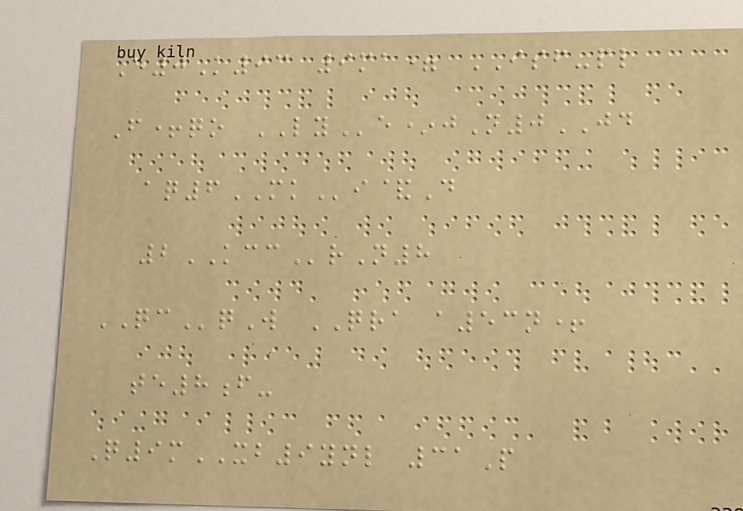E0K93 9ma= ISF-pl
F+qo LYe*jN0JD
aq6MKi&D
2KCCrN8
QCqW QRA a53n+
te8f-
Q9mXB9ynl 31P
